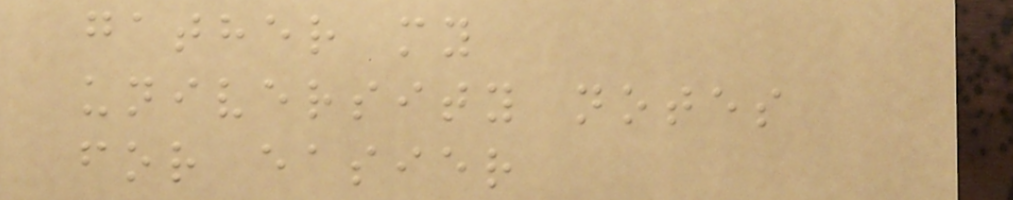gather my
university notes
for easier
